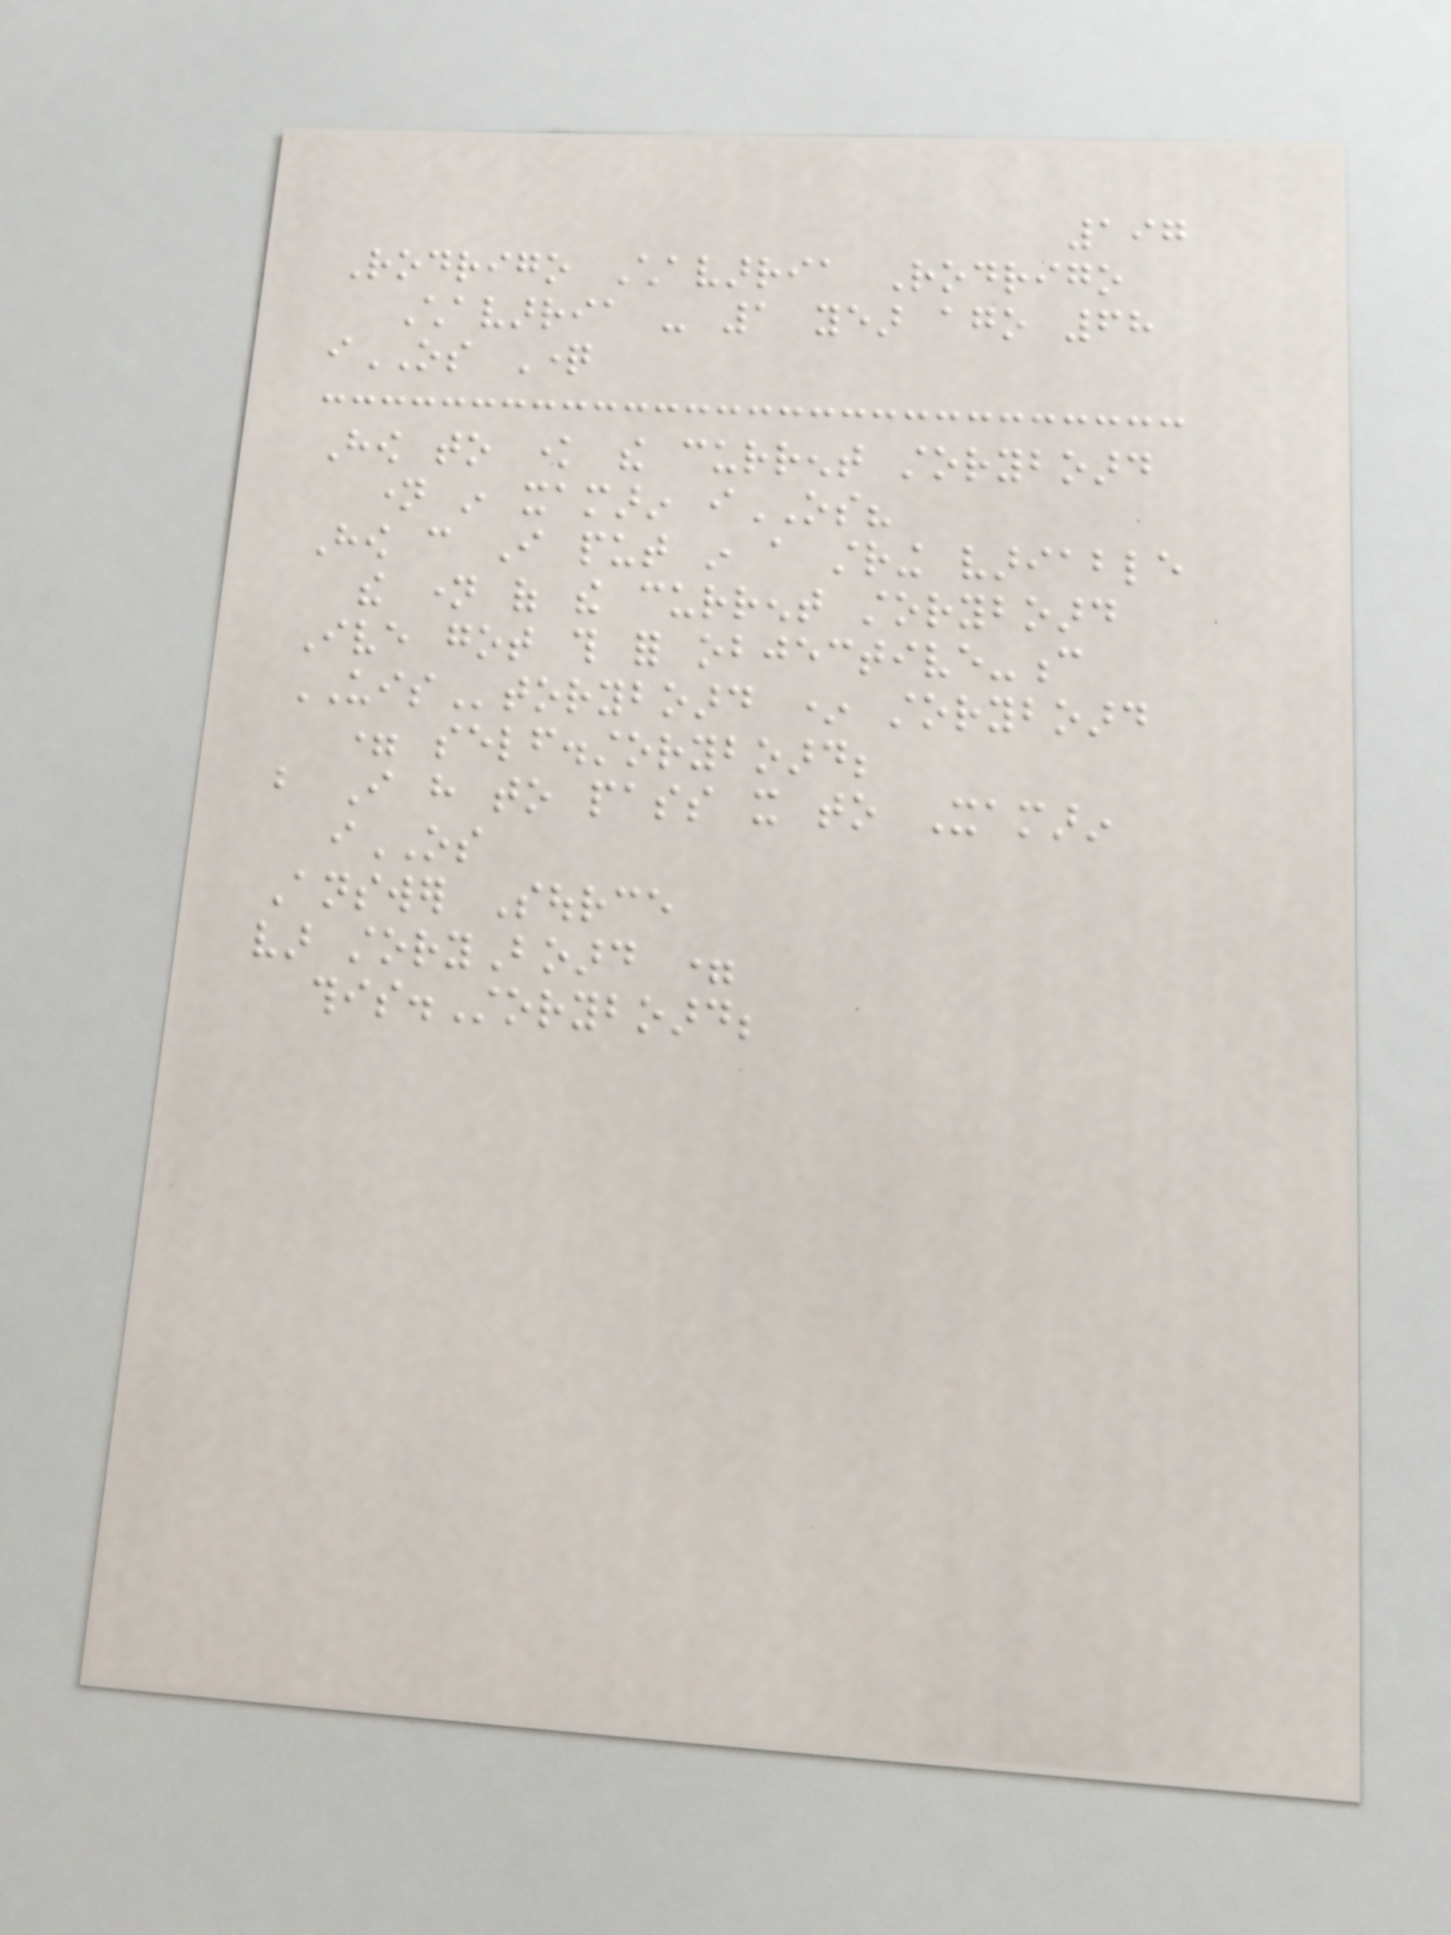197
Rodrigo Chavarria Rodrigo
Chavarria - 1 year ago 68
iOS Question
How to know the current storyboard
name in xamarin iOS?
How can I put in a string variable
the name of the current storyboard
Ive got this for objective-c
UIStoryboard * storyboard
= self.storyboard;
but I have to pass it to Xamarin
iOS
Answer Source
var storyBoard =
this.Storyboard;
